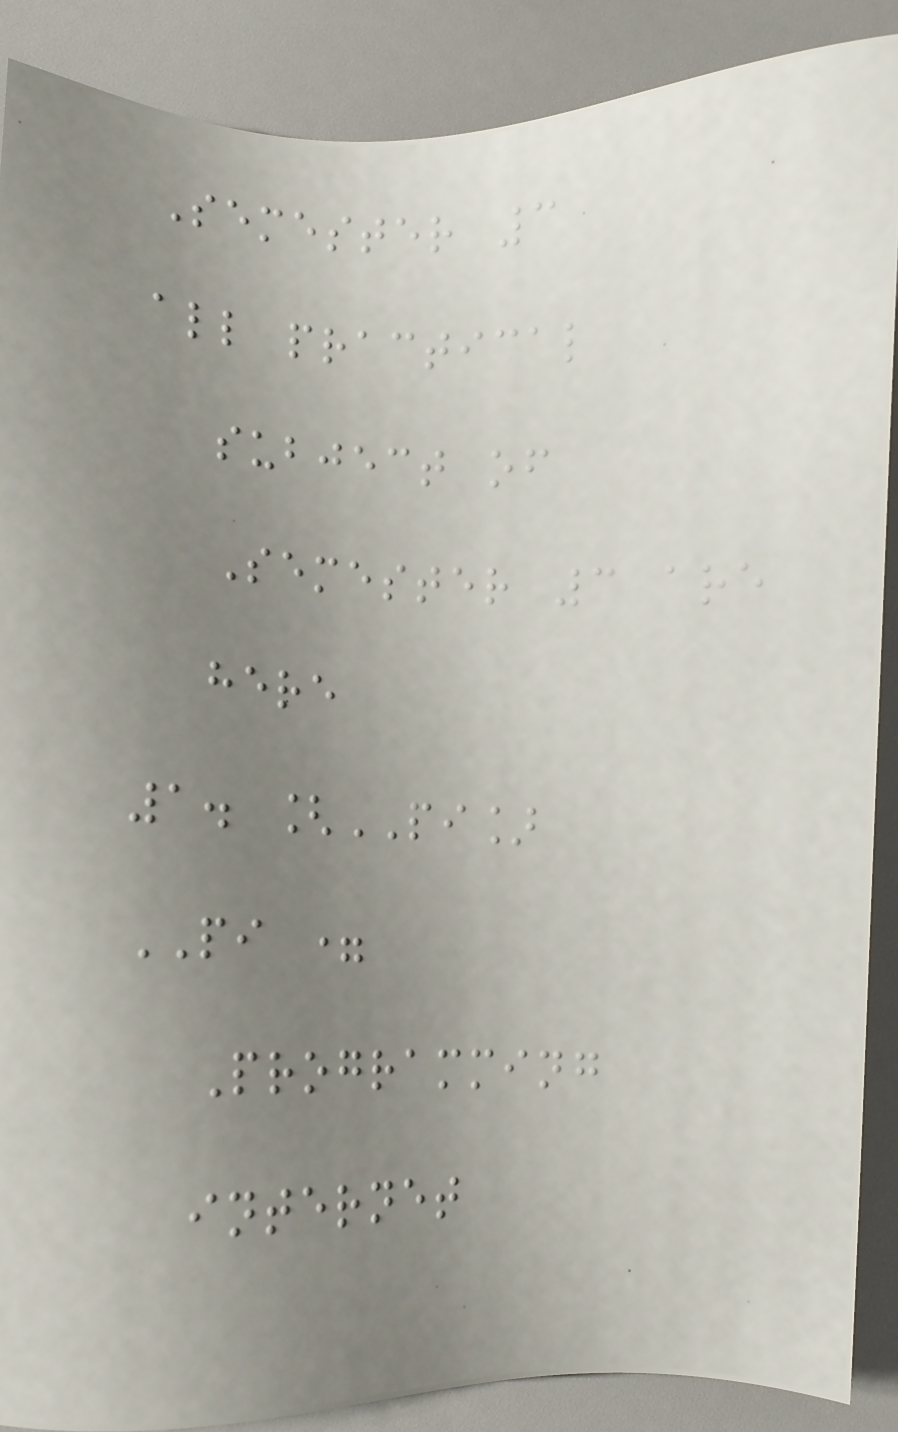Semester 3
all practical
subject of
Semester 3 are
here
1. [PI]
PI =
Programming
internet
